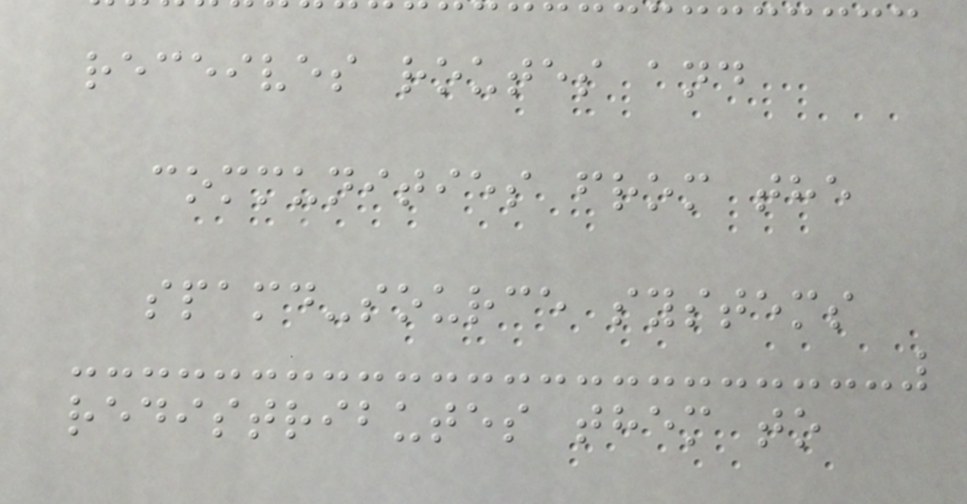receives routes and
communities from the
spamd-source systems
redistributes them to
